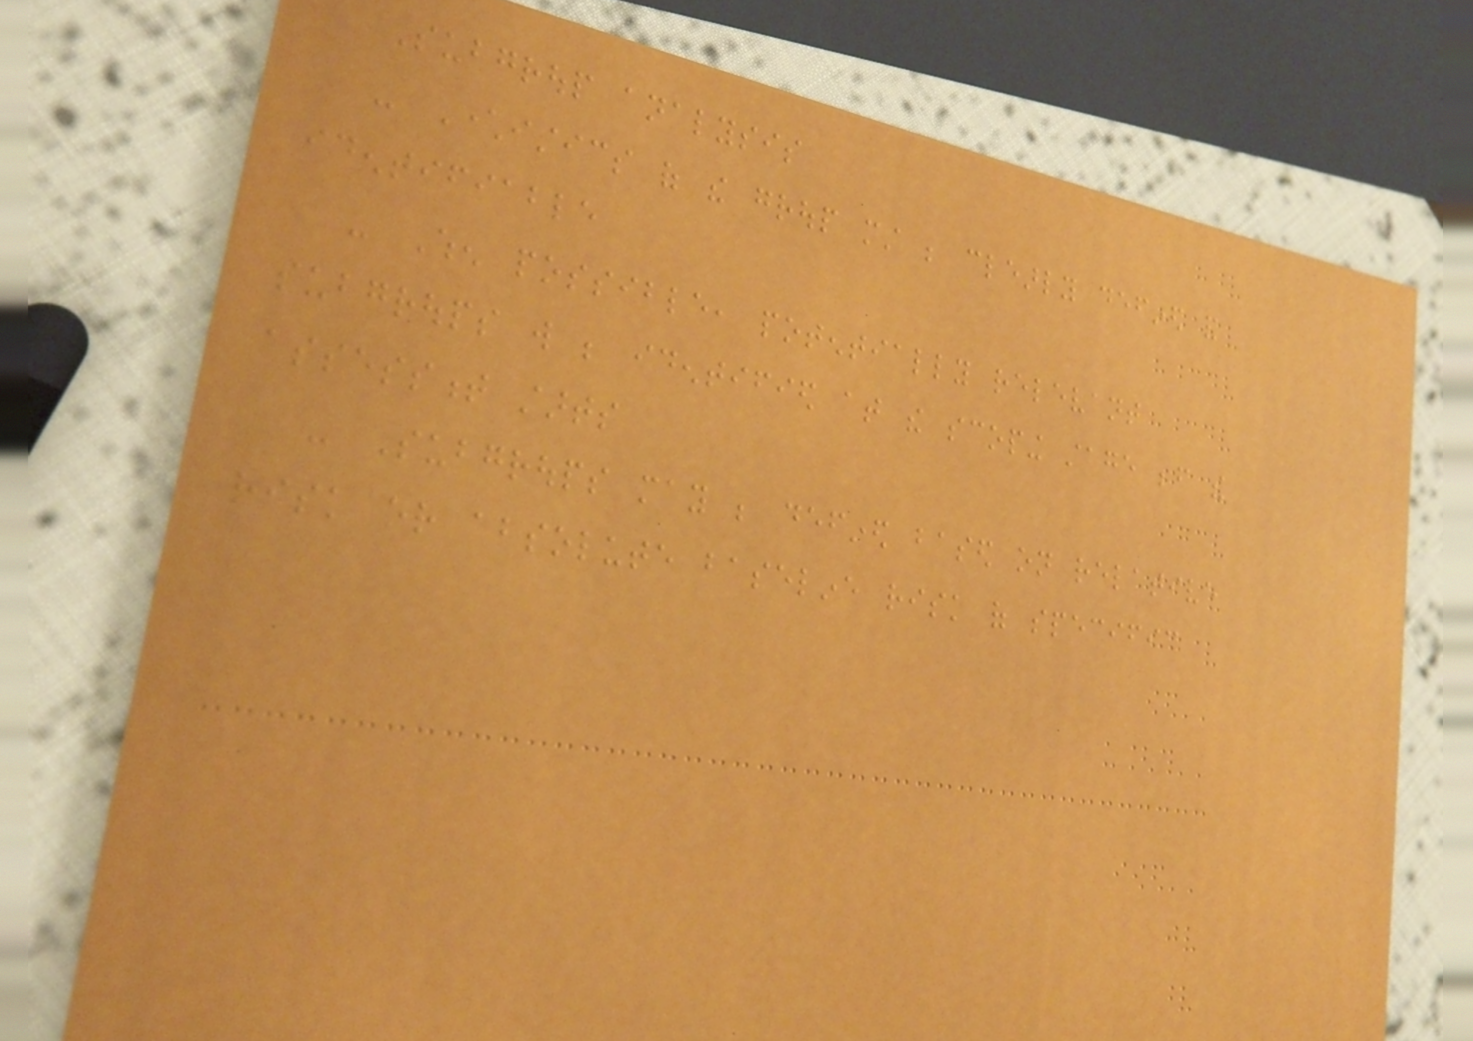Subgroup analysis
- Characteristics of the group must be clearly defined and
identifiable
- When possible, potentially relevant
subgroups will be identified at the scoping stage before the
assessment starts
- Subgroups may be defined based on relative
risk or absolute baseline risk of specific
